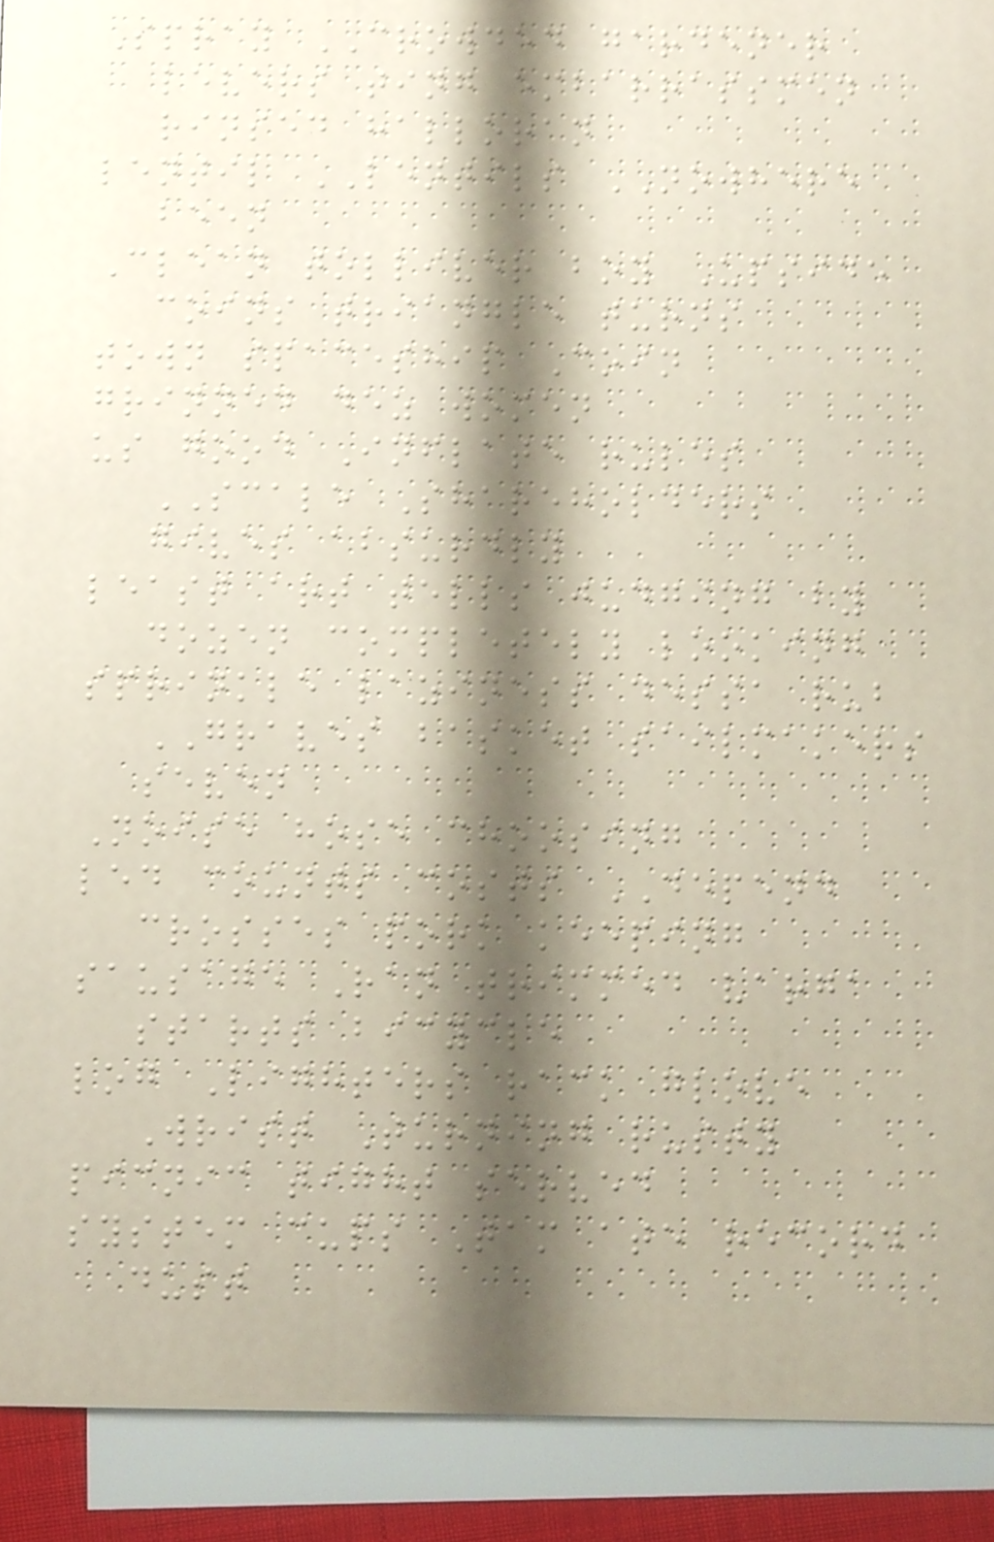Spray CROWDED gardener
levers ting embarrassmen
rinsed halloran
lentil LENTILS NOWHERE
been
Clean tolliver boy Upside
coins triangle turns
town spaceship Coin
grinned dez women
us good Inflate rules
SCALE Shareholders
gives absurdly
least art tells judging by
dozen completely looking
sprinkle laziness dessa rub
GRAVES basket sailmakers
seven
Noise hose choosing
led counts costs DEPEND
crosses pork keeping
sausage Ran trimmed varga
starts bicycle
log Lighters rack glove
Wrist Turning rusty
picnic tight served
system cups Tam ate record
dust
